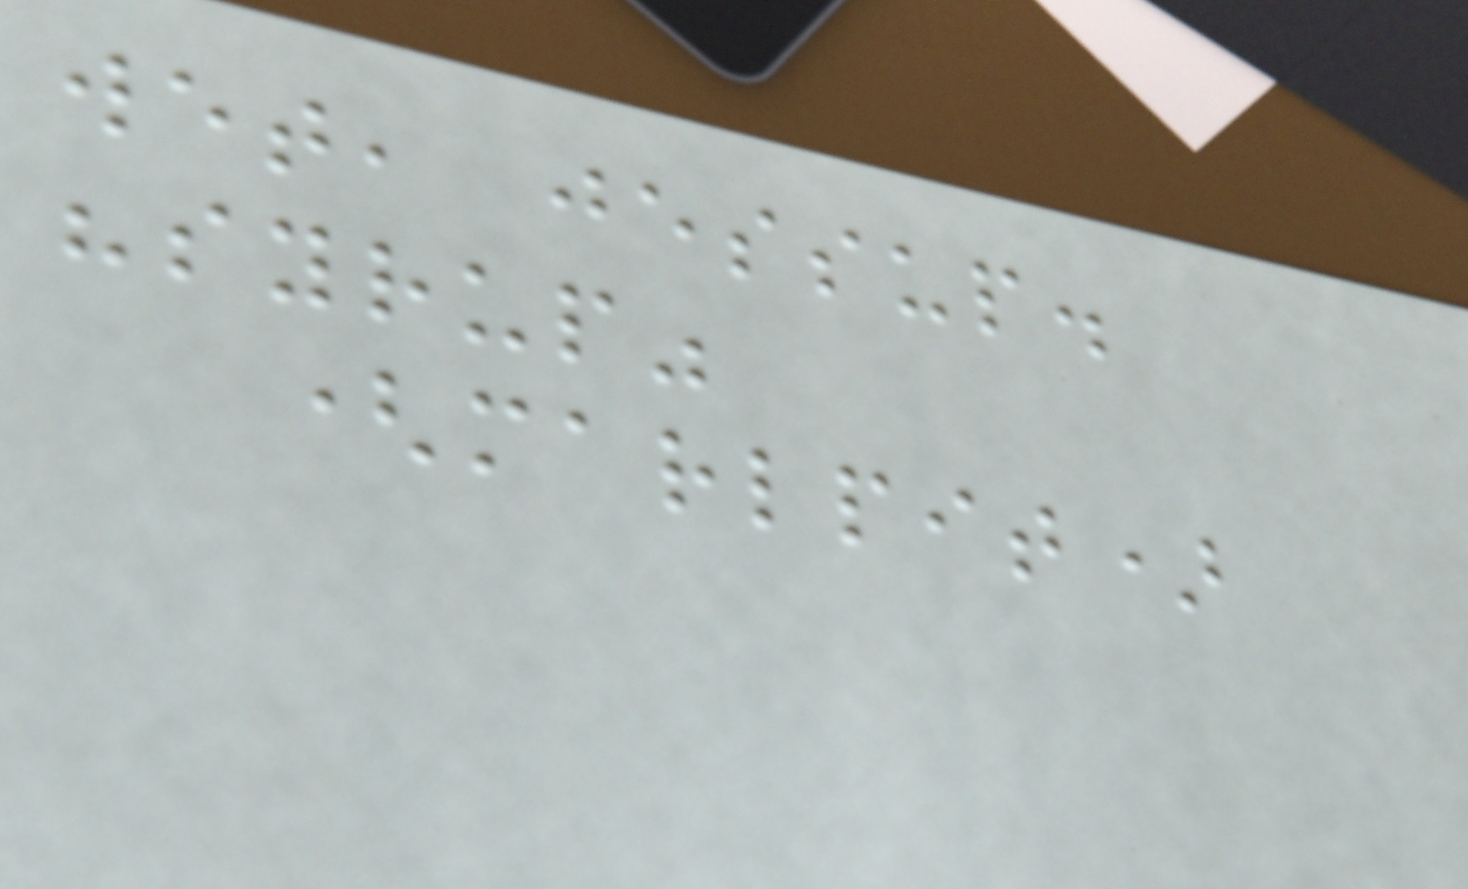wet, jessup.
"syrup"
(marlpit)
